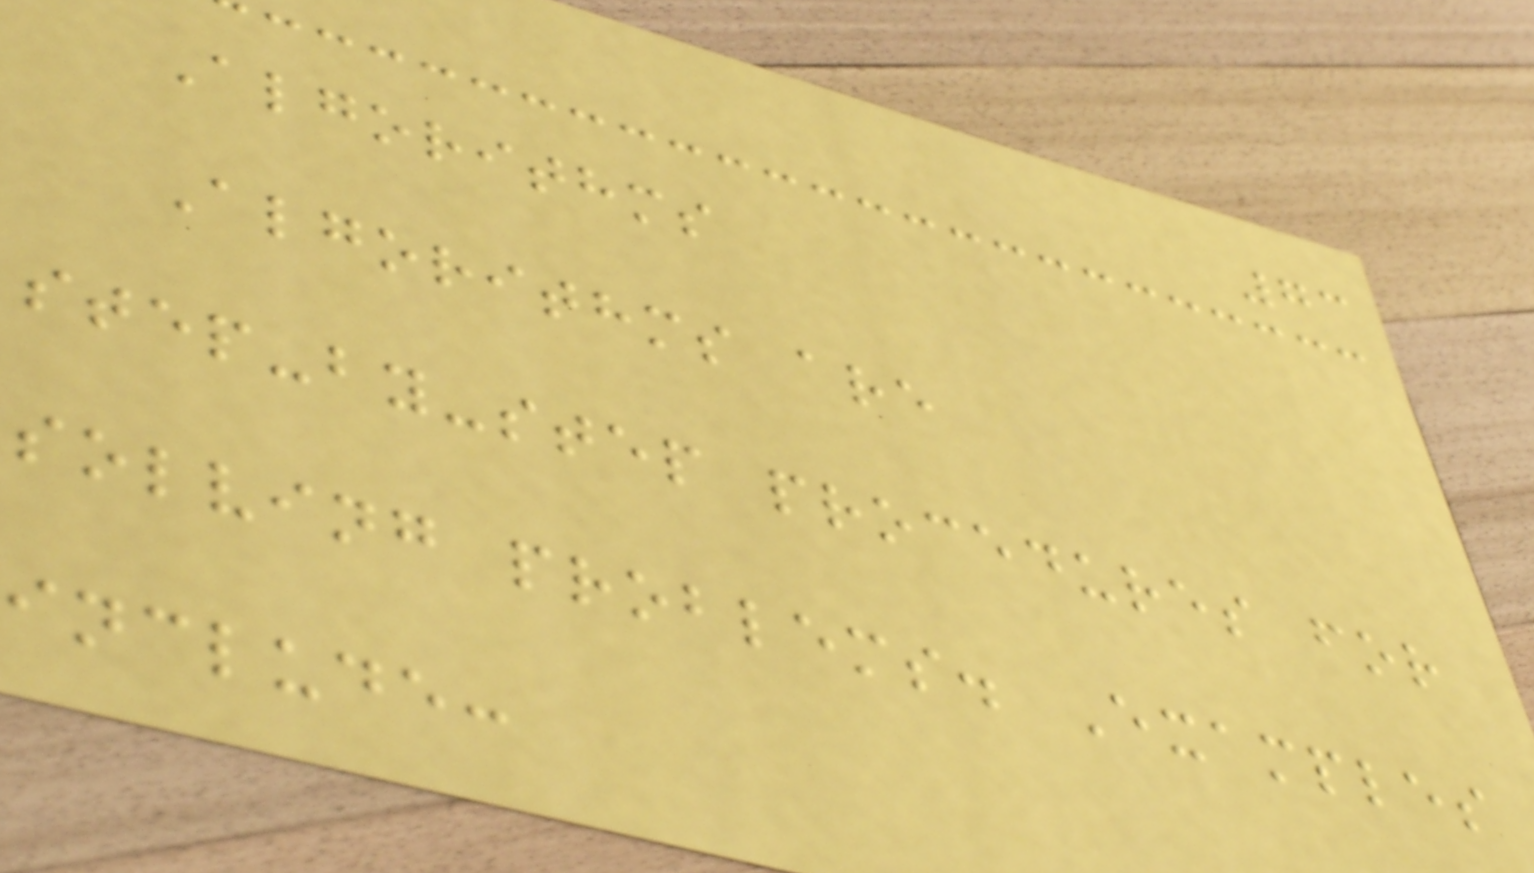73
Algorithms
Algorithms are
step-by-step procedures for
solving problems. Examples
include:
